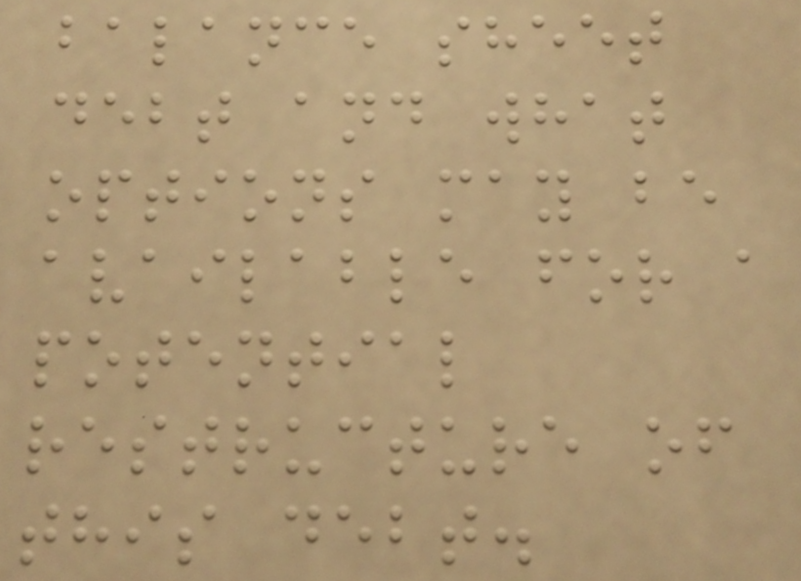balance sheet
debt and what
options may be
available for a
potential
restructure of
this debt.
